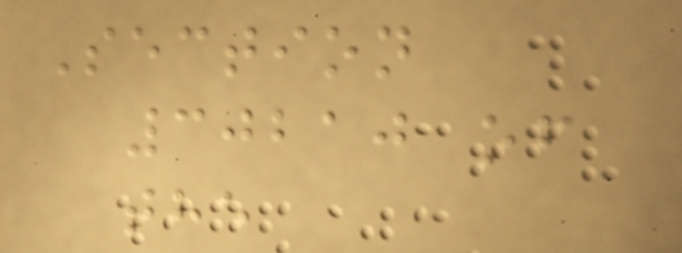Section
30210 of
the
